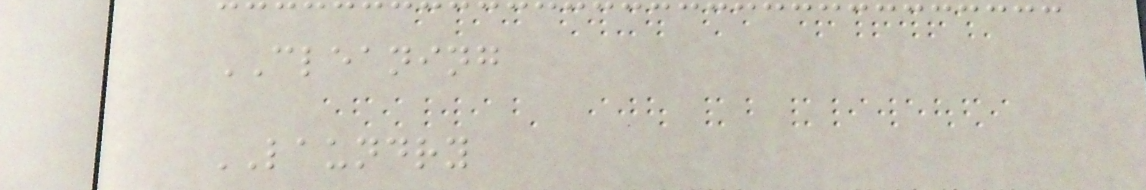CLEANING
LAUNDRY
